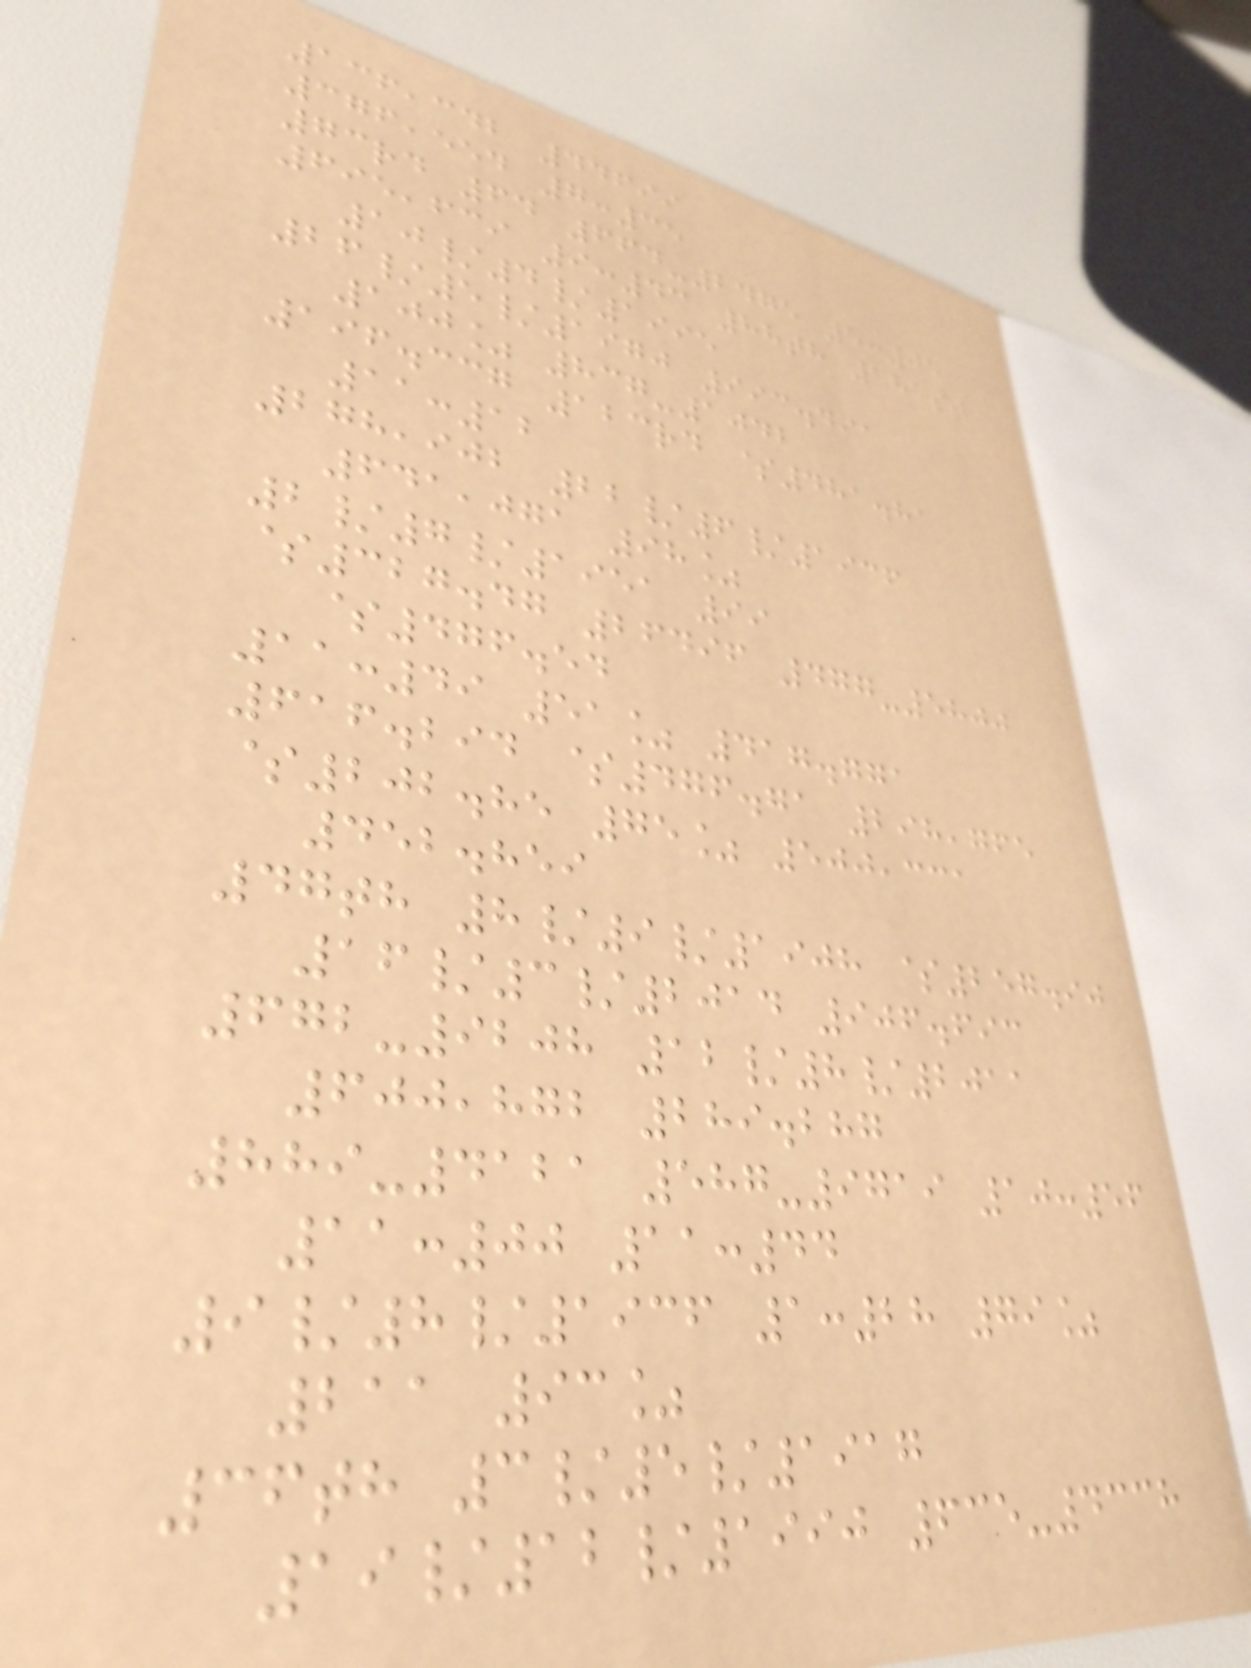136,342 44699
376,554 7:35
73rd 64 664-2475 5:05
695,639 9:43 88th 181st
10/4/1995
26/5/1970 993.491
100% 837-1042
196.337 123rd $481.81
11:12
278,902 22/6/1936
641,071 98%
2/7/1951 99
$327.47 26496 477-5800
$476.54
11:49 51% 417.771
616.294 $476.71 298,765
$202.85 75% 500,331
452.859
47th 8/9/1908 $257.90
16/3/2014 906.693
672-9208 12/8/2011
600,872 289.287
889-4121 587-9719 10:56
11:00 11:44
9/8/1936 1:28 79%
211 93%
36th 3/5/1917
19/12/1990 635-4338
